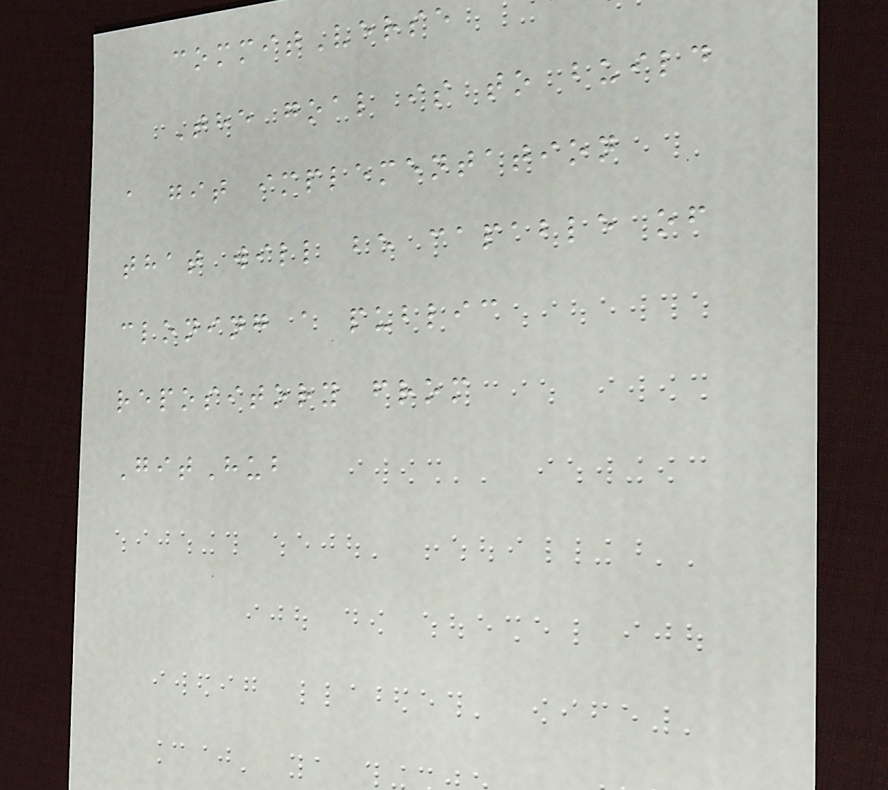commitVerse
The goal is to build
a git implementation
that will be capable of
cloning a public
repository from
GitHub
